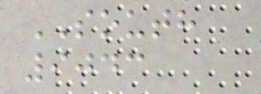SOUTH
9043
